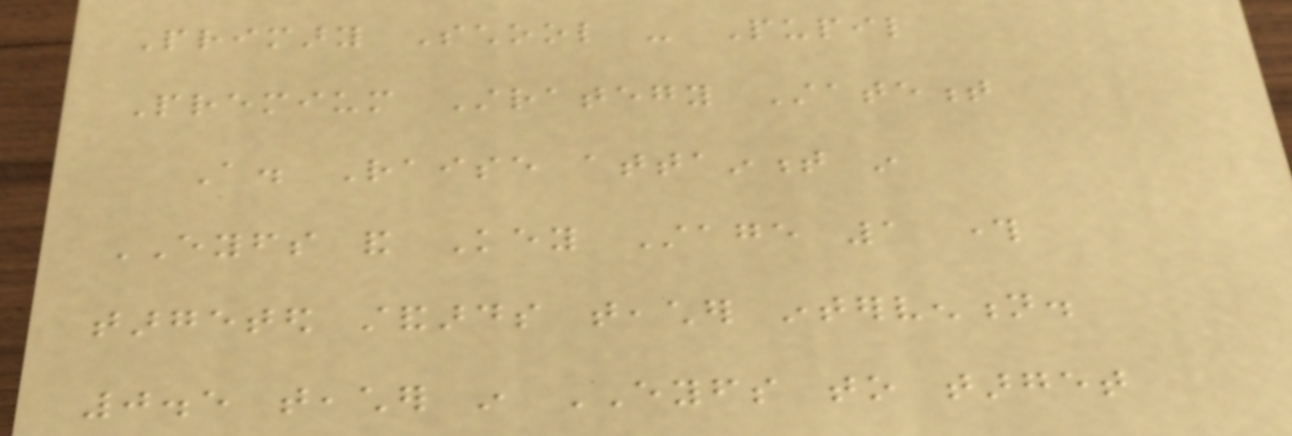Primary School - Pupil
Premium Strategy Statement
A. Raise attainment in
EYFS and Key Stage 1 through
targeted standards teacher intervention.
0.5 teacher in EYFS to target
